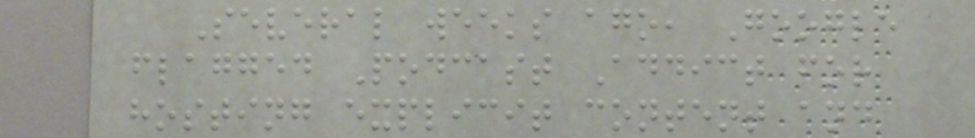Several weeks ago, Google
flagged Podcast Addict for
hosting explicit content and
